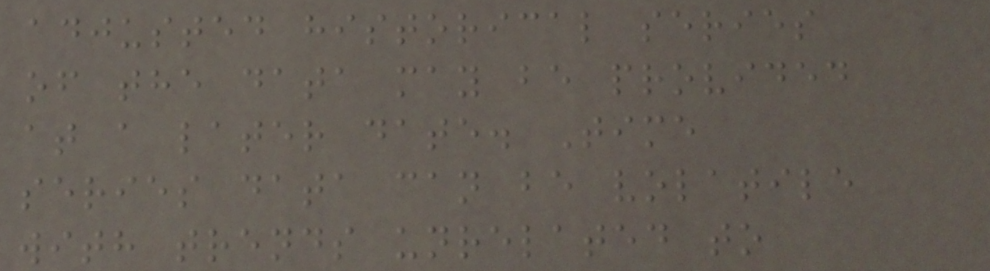adjusted historical series
of the data may be provided
at a later date. Time
series data can be volatile
with trends unrelated to
